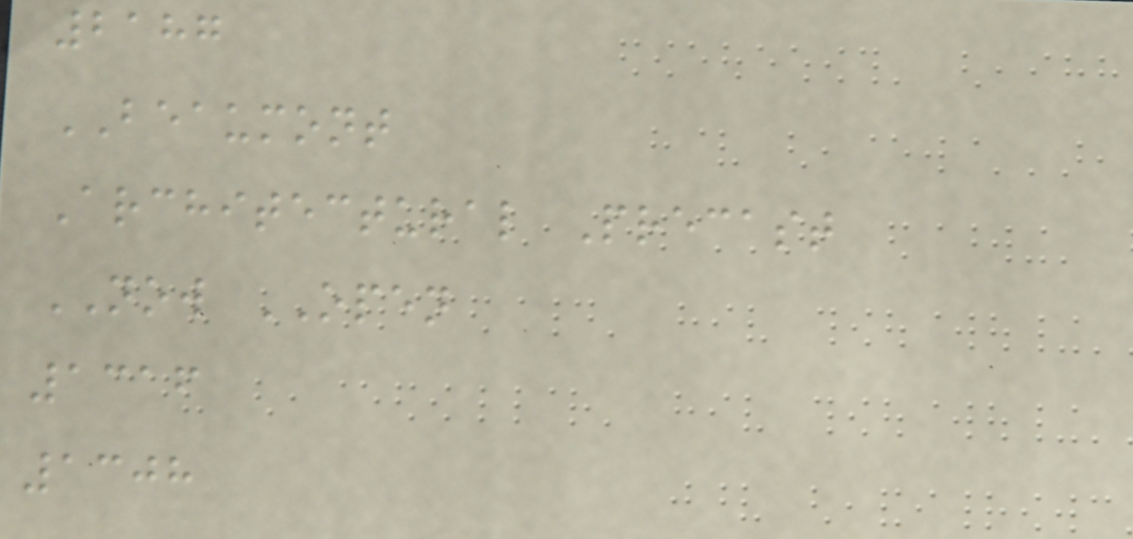2187
BEAUMONT
Architectural Precast
NOW OPEN
1316
1308
